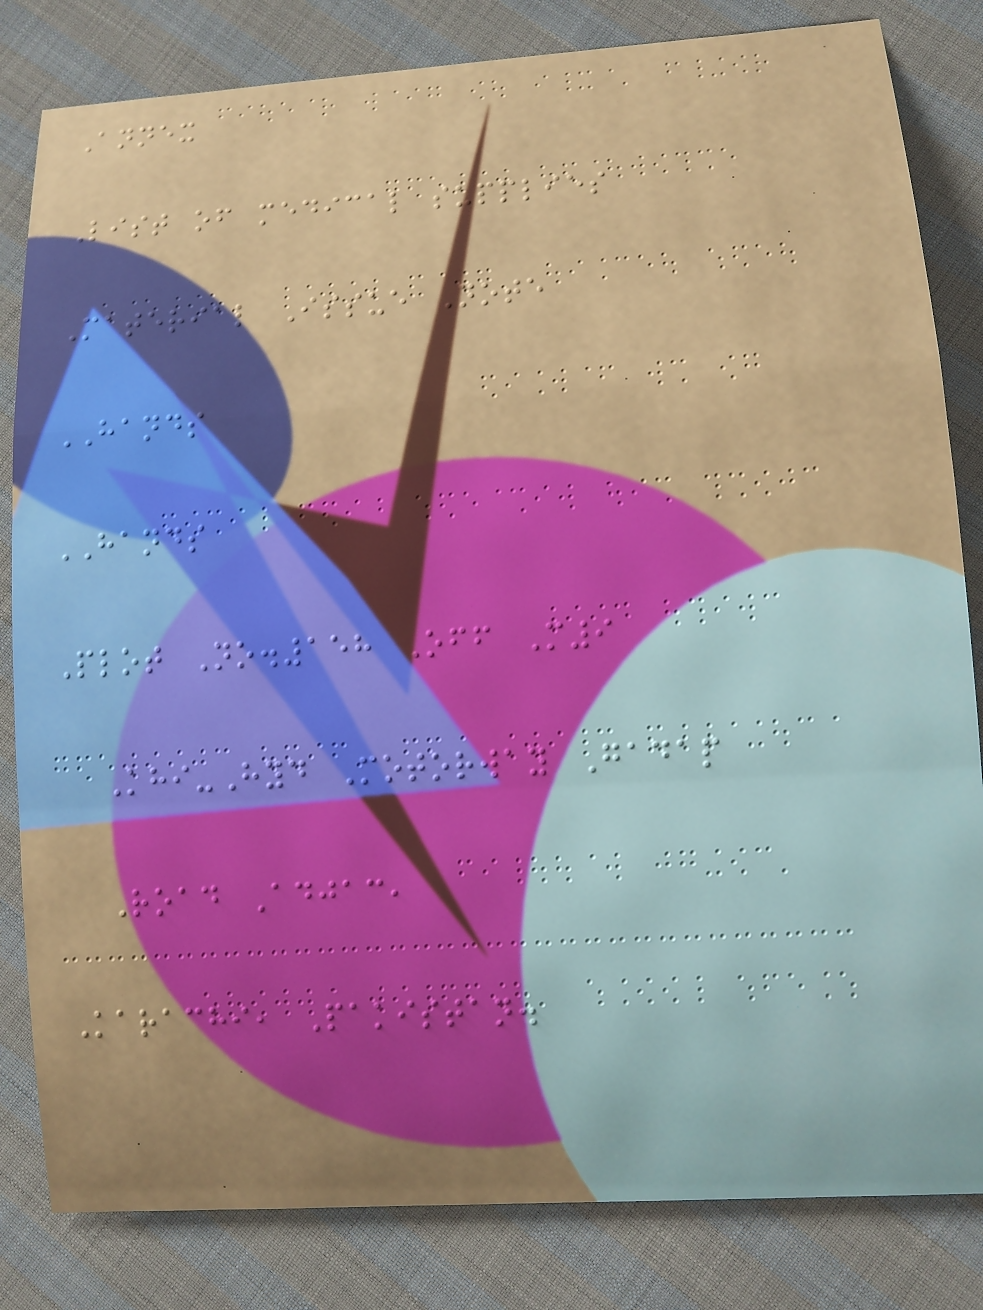Annex
List of medical supplies
Material Issue Note
HANDS
HANDS
Plot No.158 Off M9
Khi-Hyd Motorway Gadap
Road Adjac,
Karachi, Pakistan.
